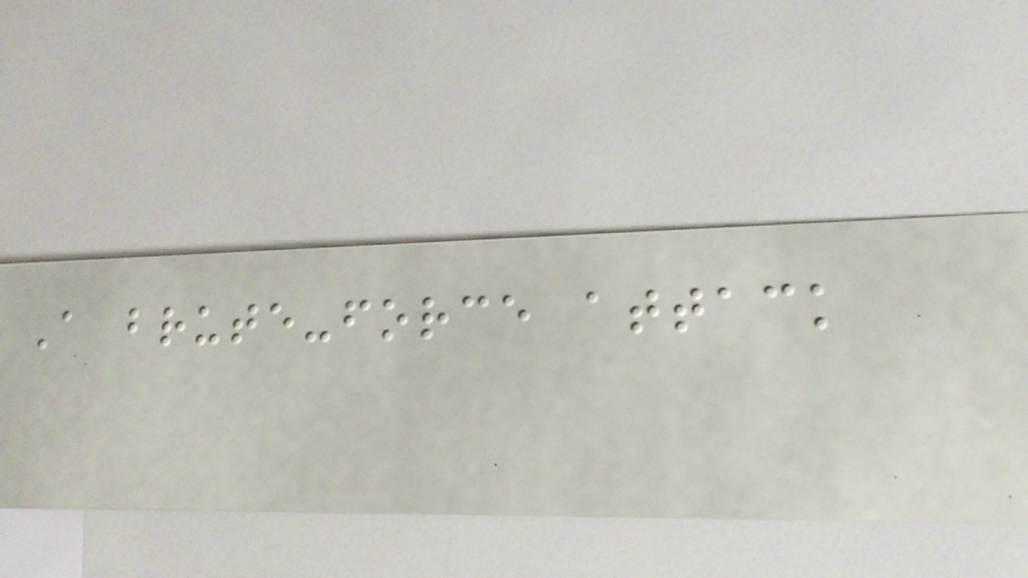A brute-force attack
